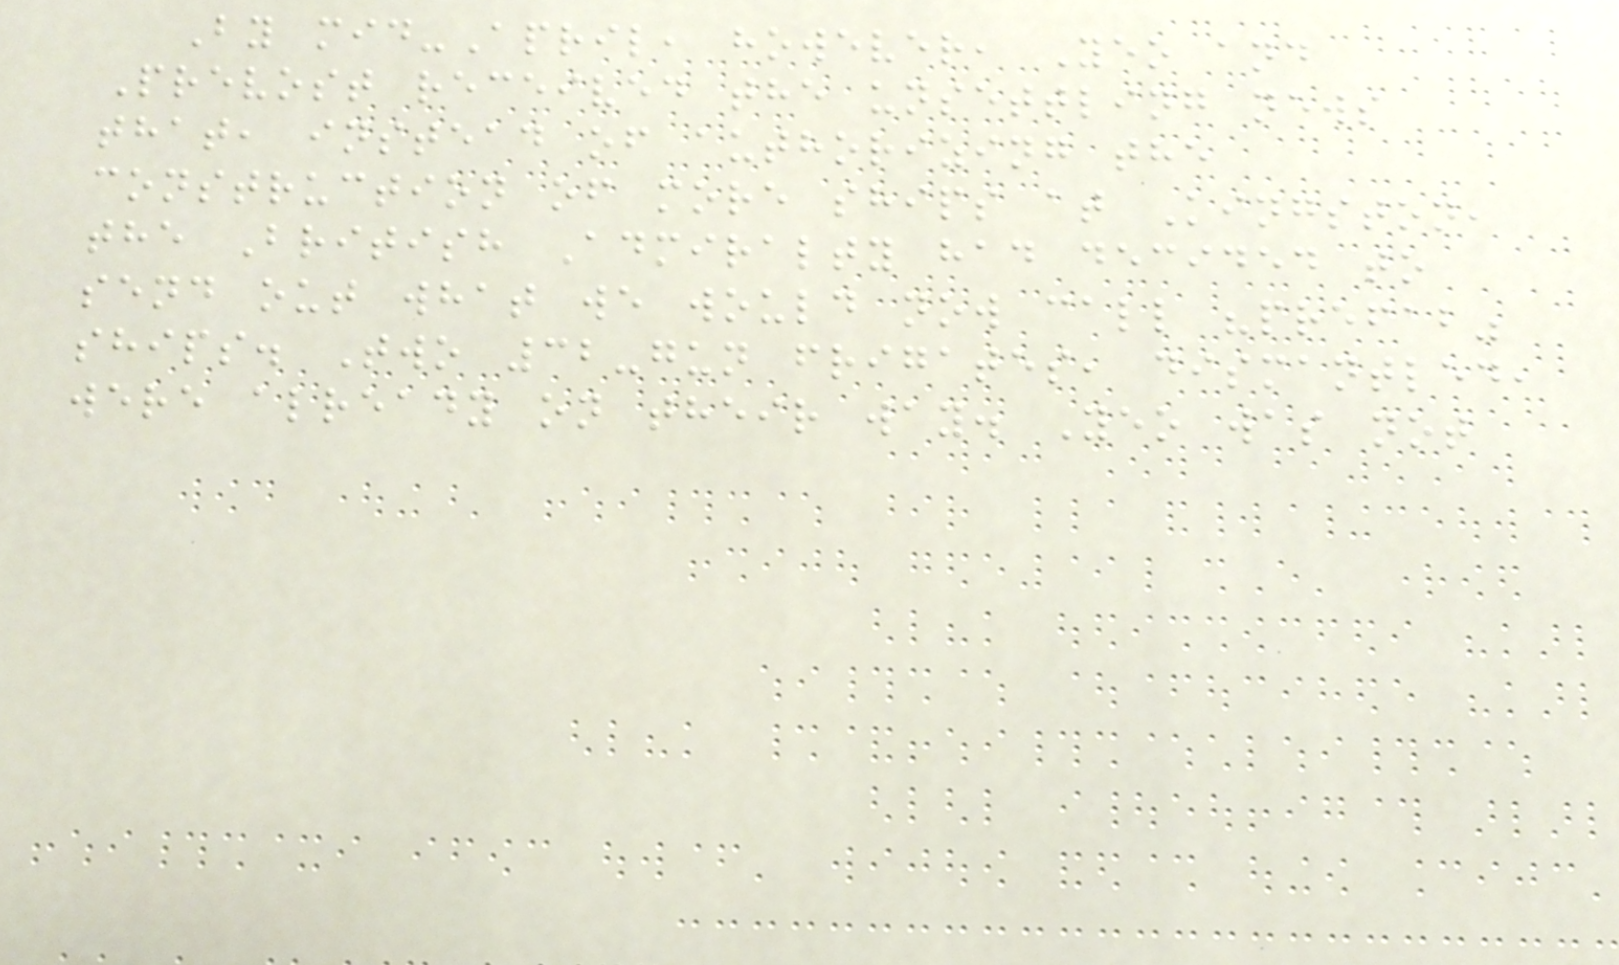By mid-April, however, Yeo and
Prevost received the unsettling news
that, instead of authorizing the
construction of more ships at Kingston,
the British Admiralty had decided to
send out what we would now call "prefab"
ships. Two 32-gun frigates, dismantled,
were already on their way. Yeo was not
